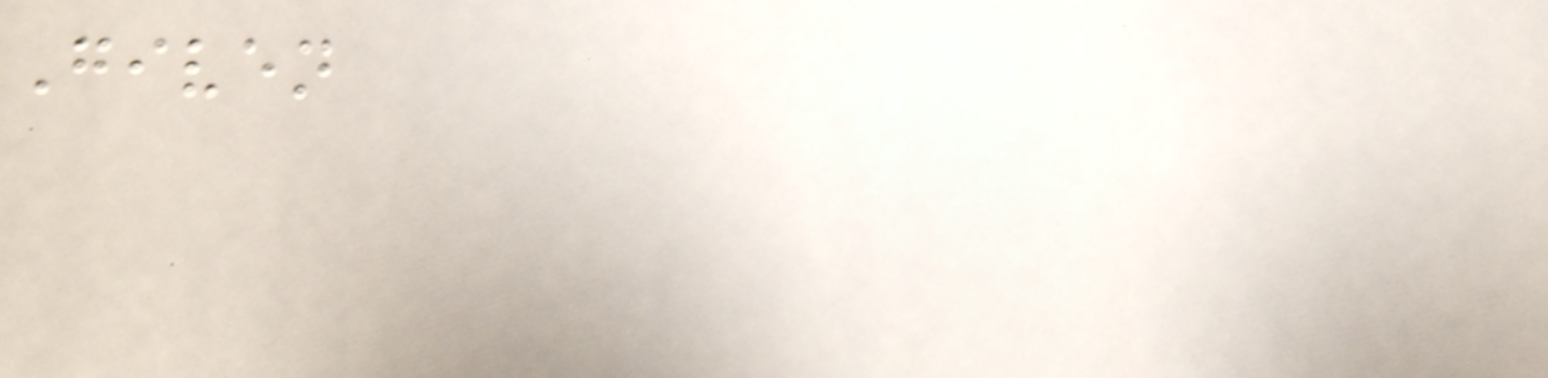Given
